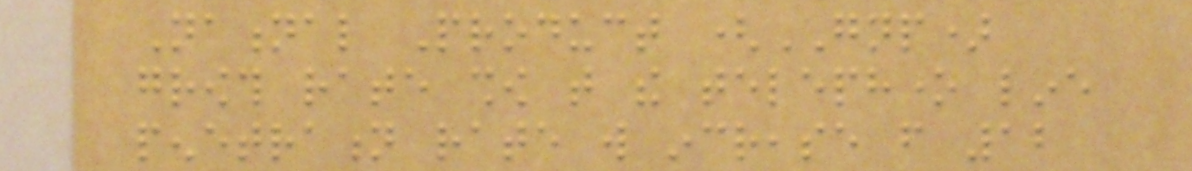National Product (GNP)
growth rate show that the telephone line
penetration rate will increase from 12
